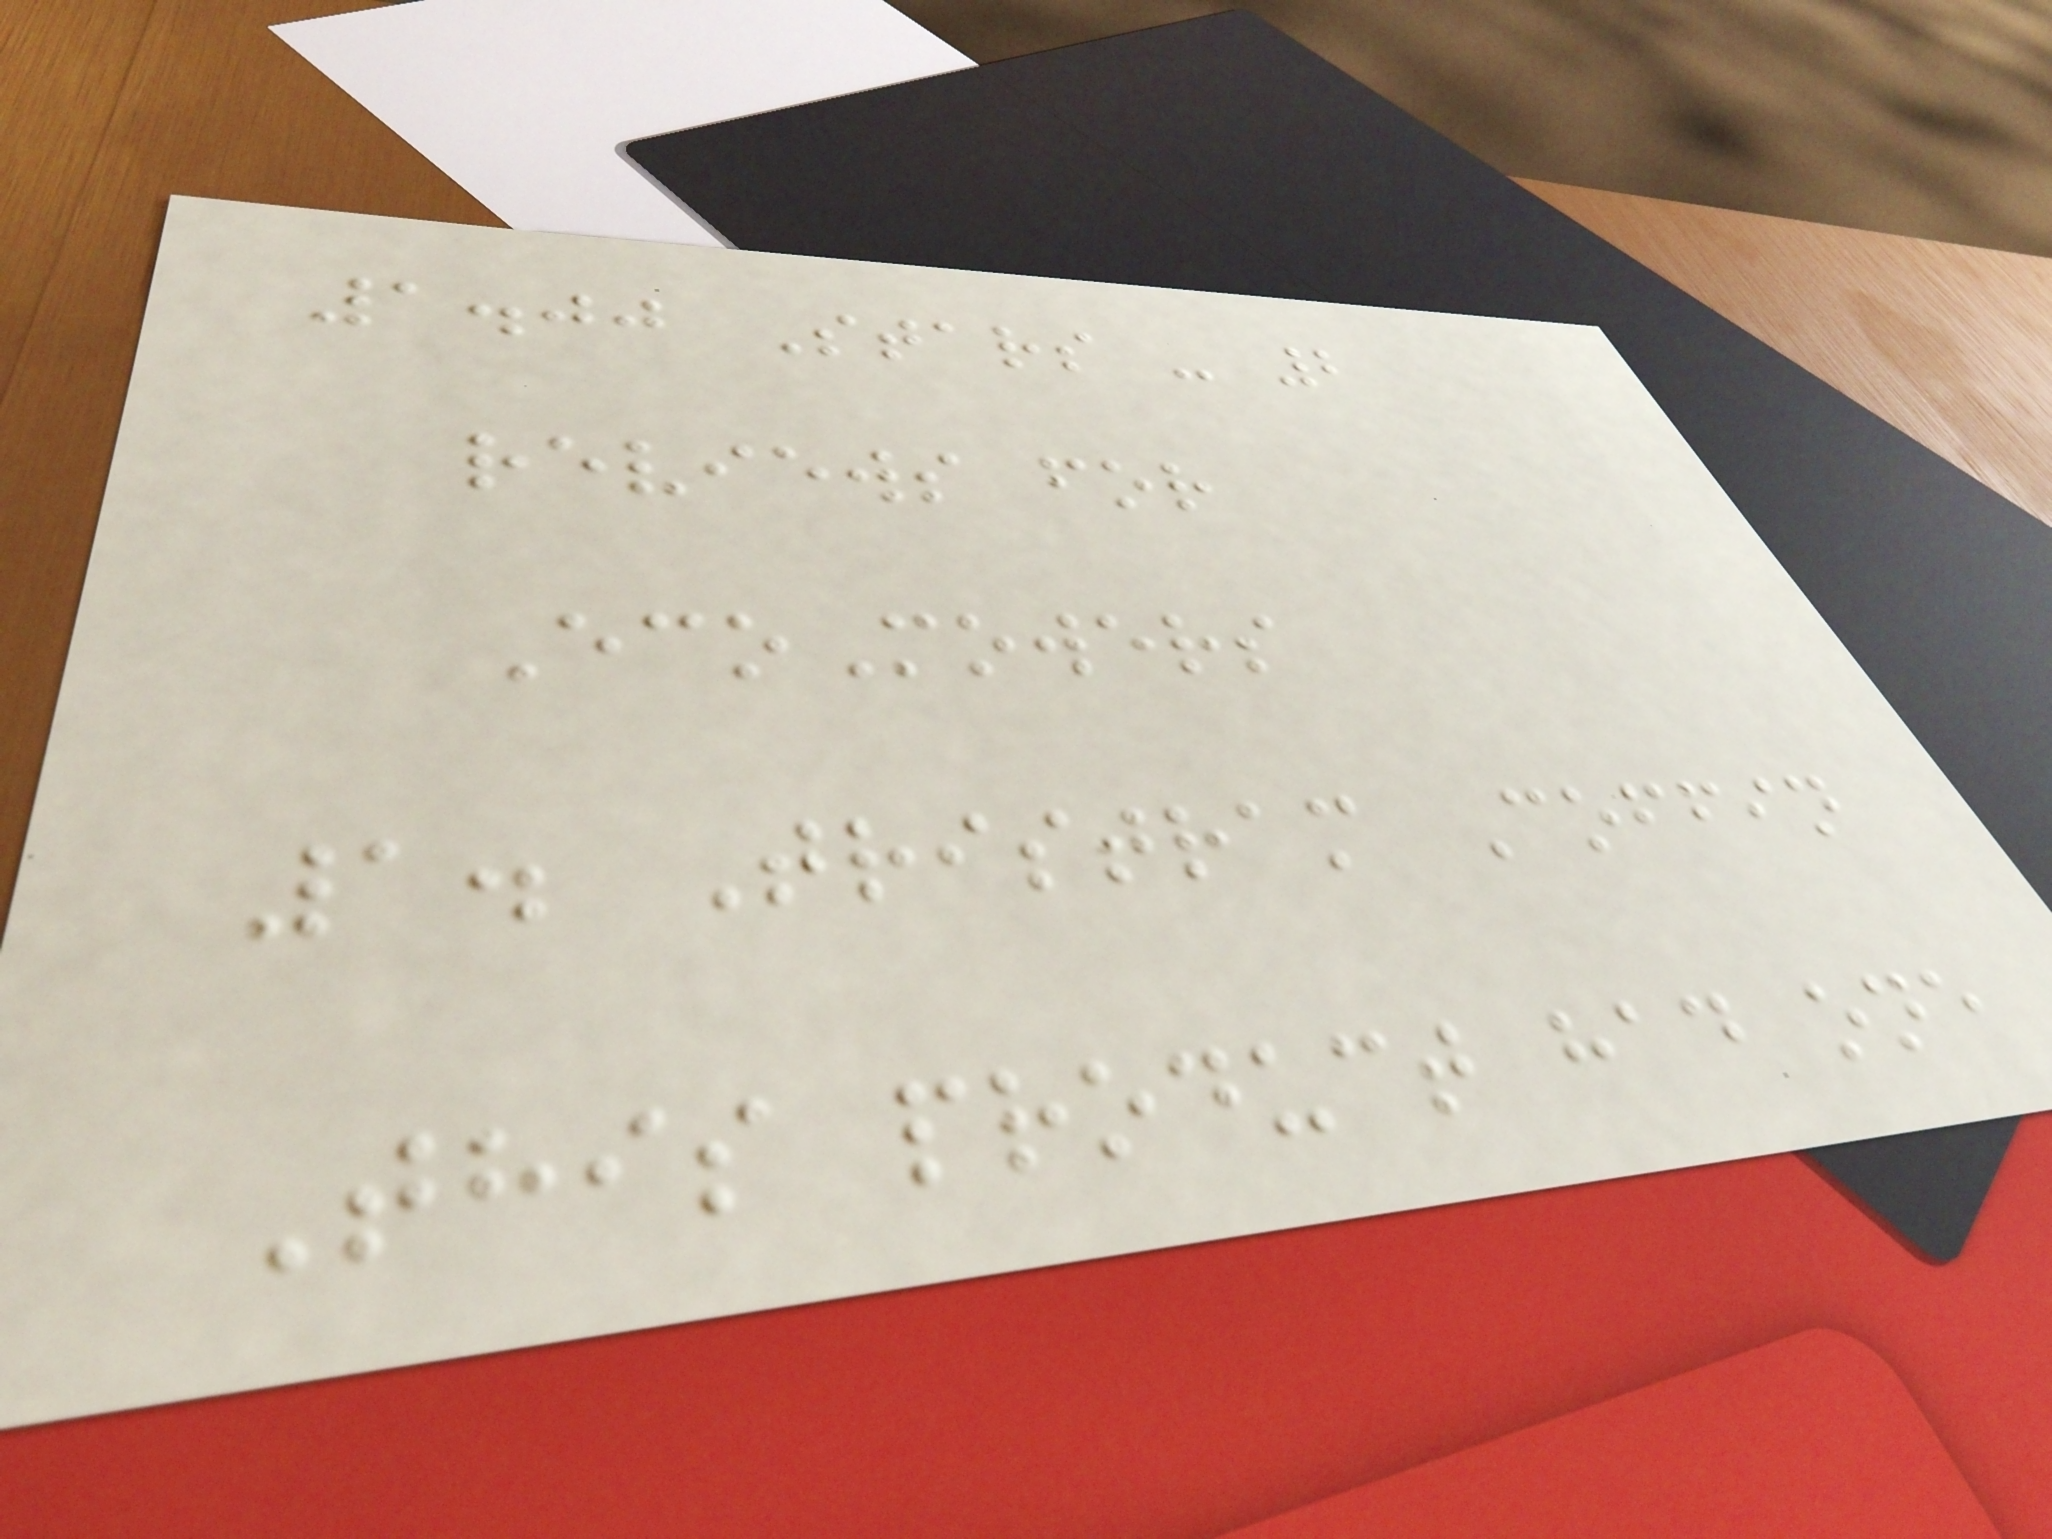1.00 Stars - 2
reviews for
EcoMowers
1. Tristram Coffin
This product had one
